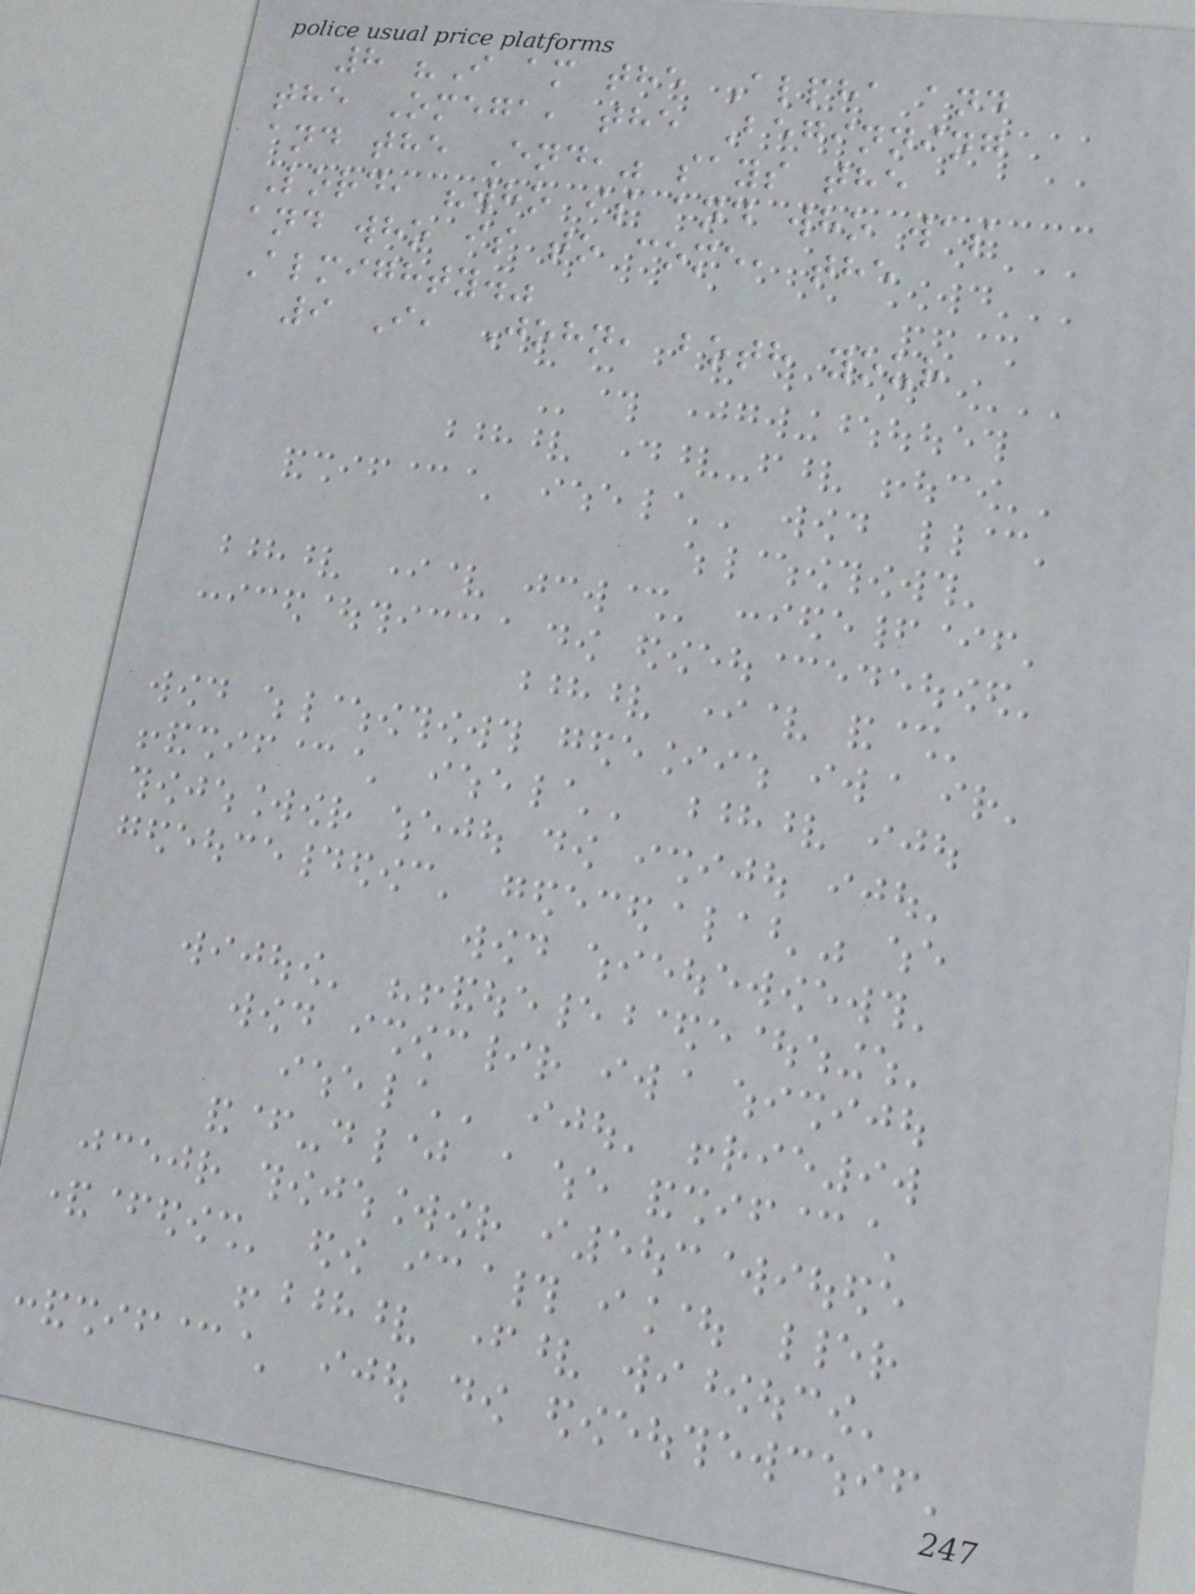8 "I am the Alpha and
the Omega, the Beginning
and the End," says the
Lord, "who is and who was
and who is to come, the
Almighty."
9 I, John, both your
